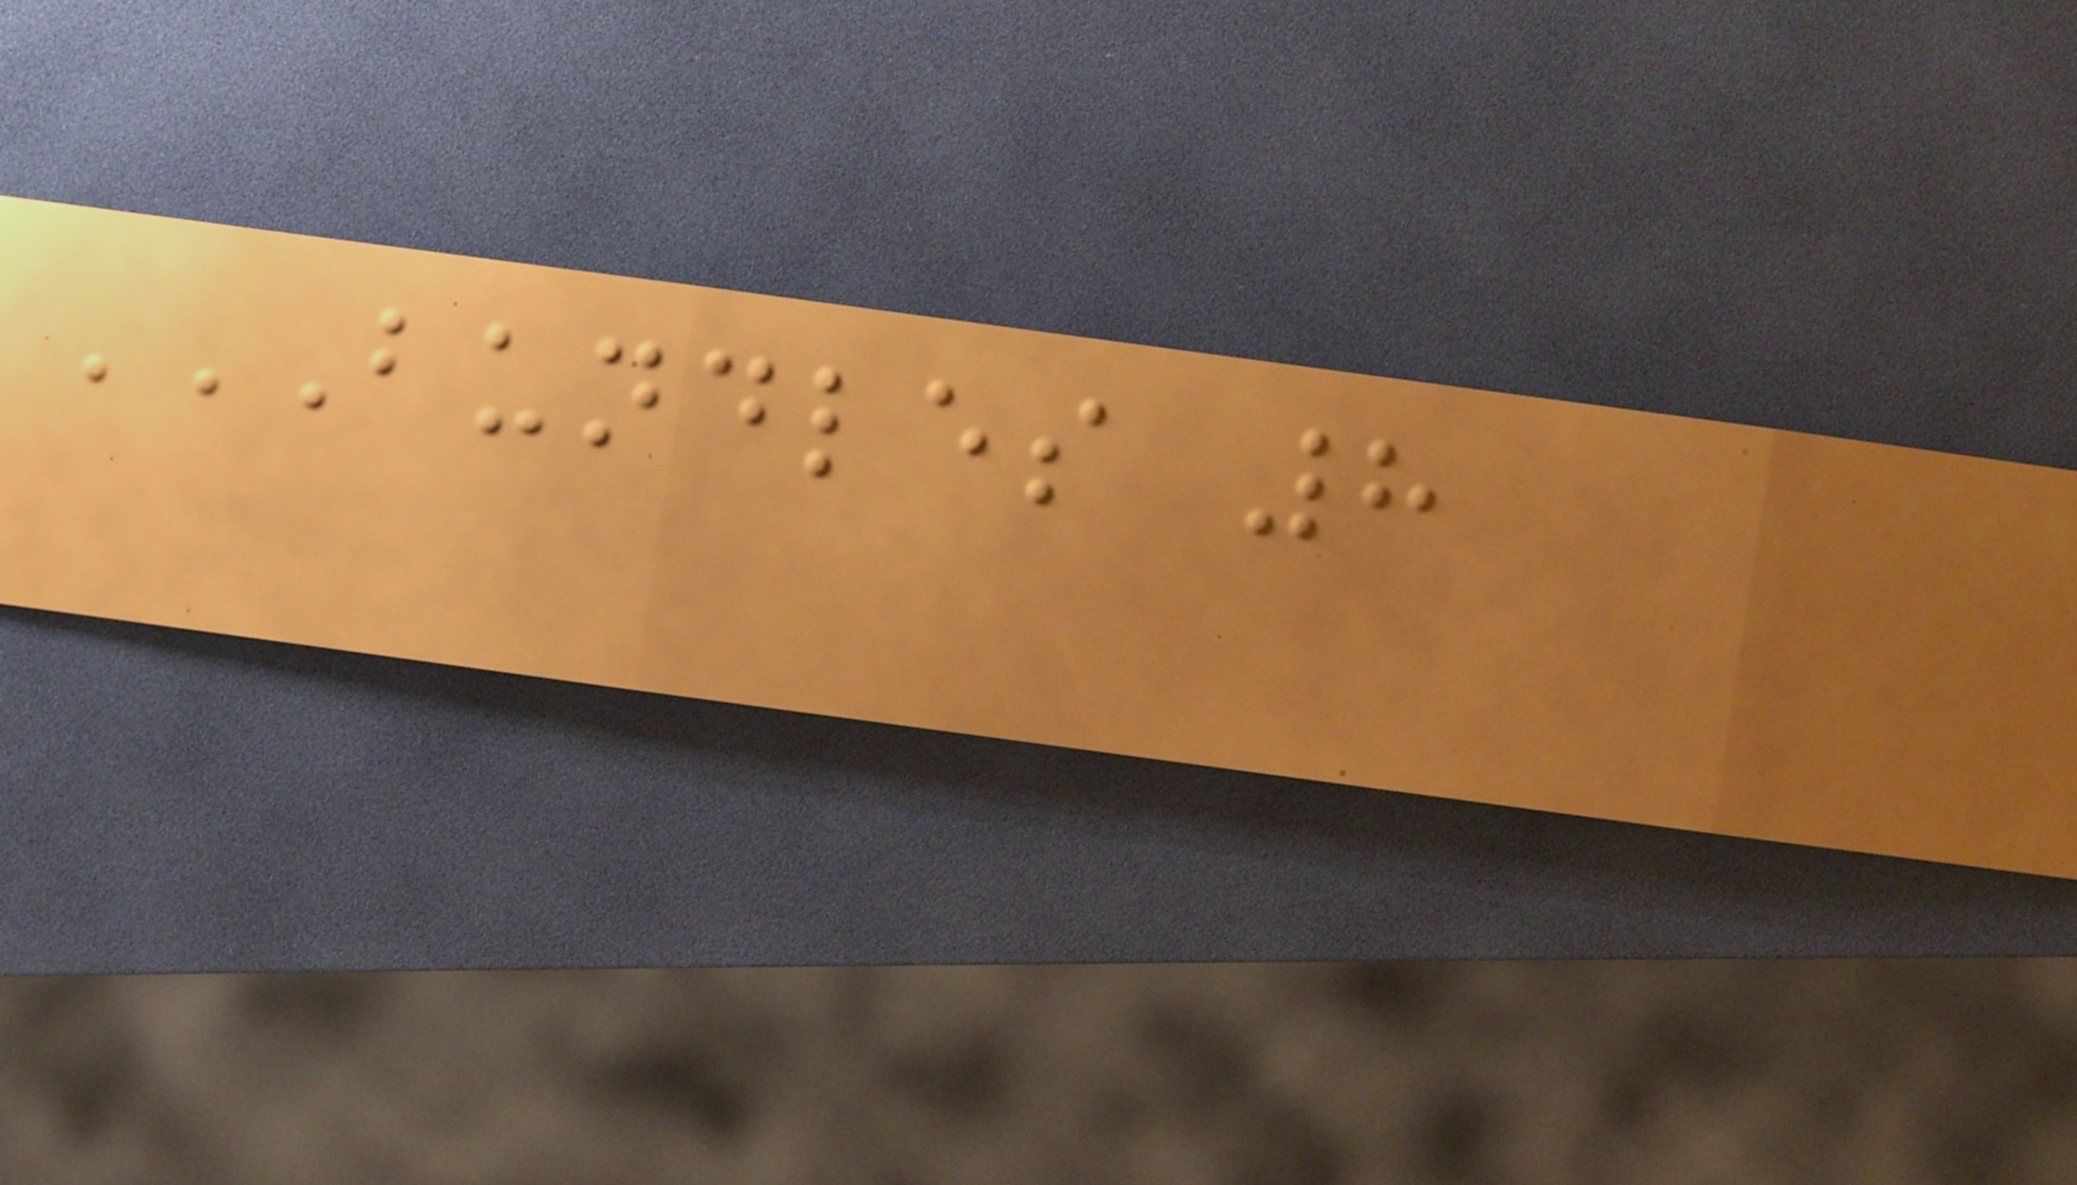BUNDLES 8
